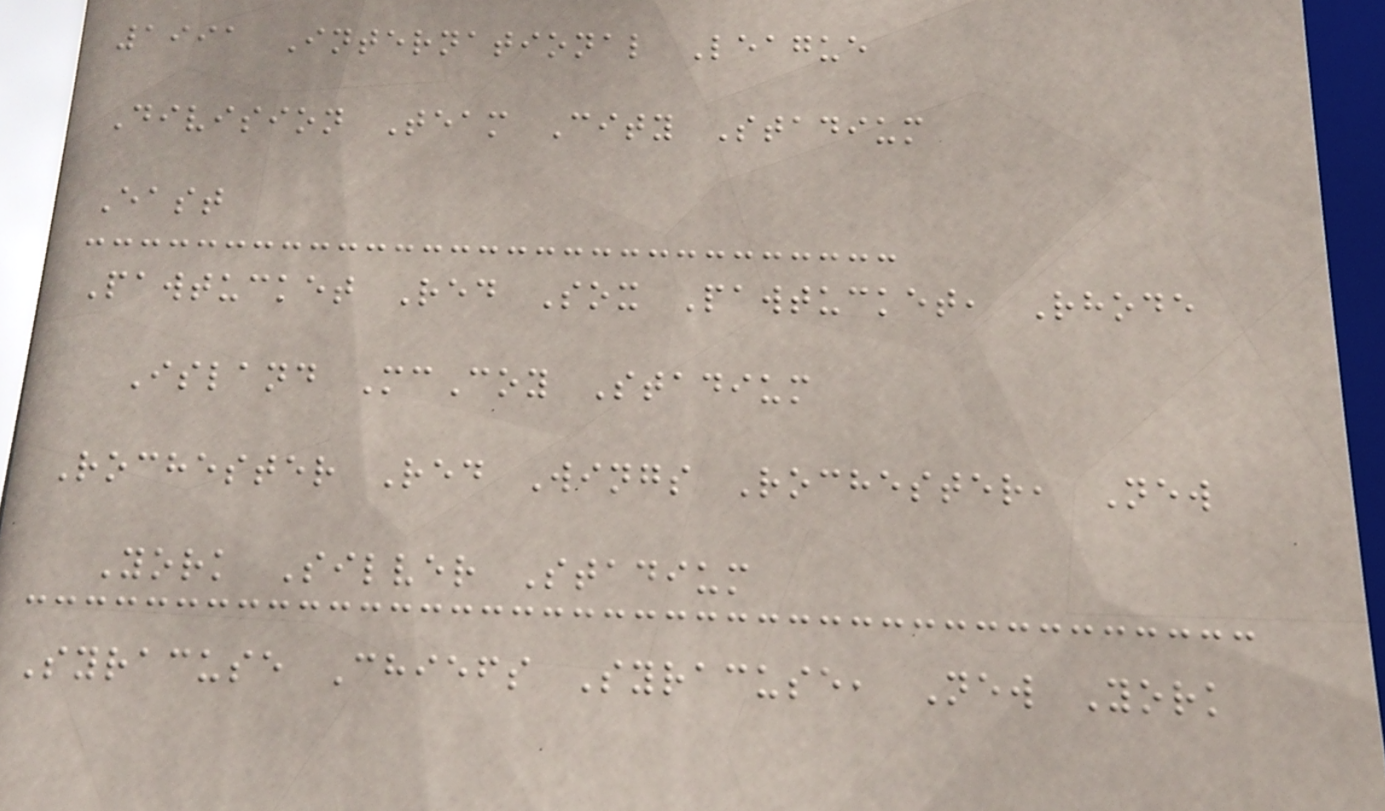1991 International League
Division Team City Stadium
East
Pawtucket Red Sox Pawtucket, Rhode
Island McCoy Stadium
Rochester Red Wings Rochester, New
York Silver Stadium
Syracuse Chiefs Syracuse, New York
